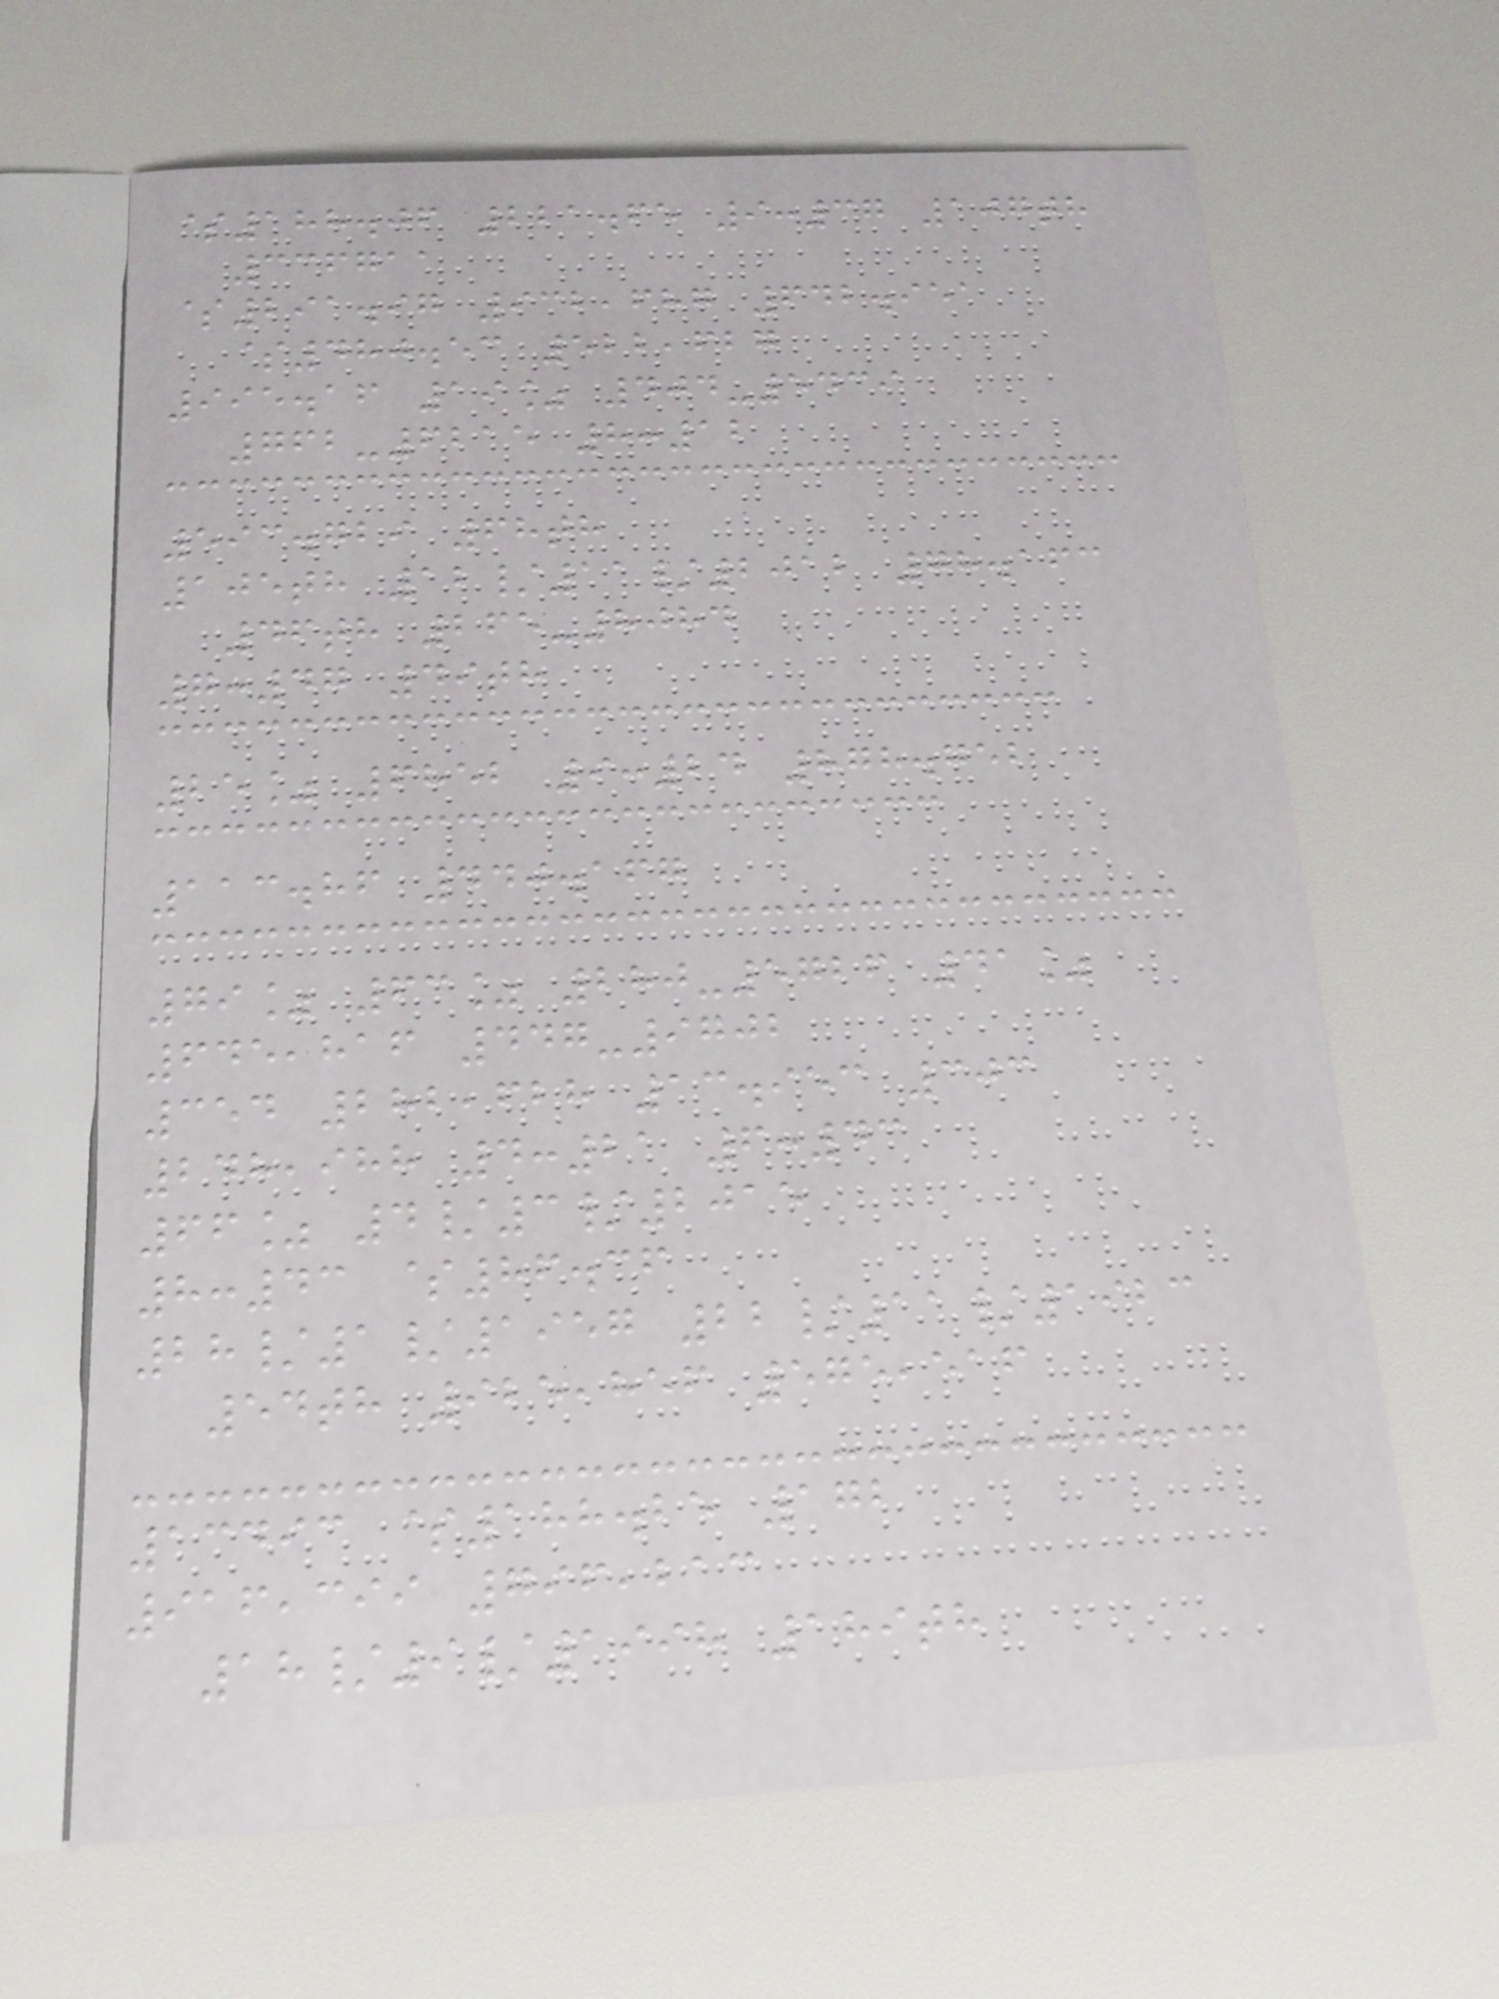$188.06 221.65 9:37 107th
336711
$291.97 932,687 642.951
$480.53 522,627
995.16 19% 404-5439
762-6215 8:12
593.729 68th
105th 12/11/2012 78.163
46th 265-8084
7:47 49th
25% 6852 9:24 878.752
113.86 440.167
79% 63% 280-5726 41%
645,816 447-9702
354 282,628 13.953 303
248,988 4:21 6:43
66% 4/3/2015
8:43 $86.36
28/1/1957 22/11/1923
54th 925,856 575,516
13493 $188.25 172
916,399 796,213
18/9/1998 189th
